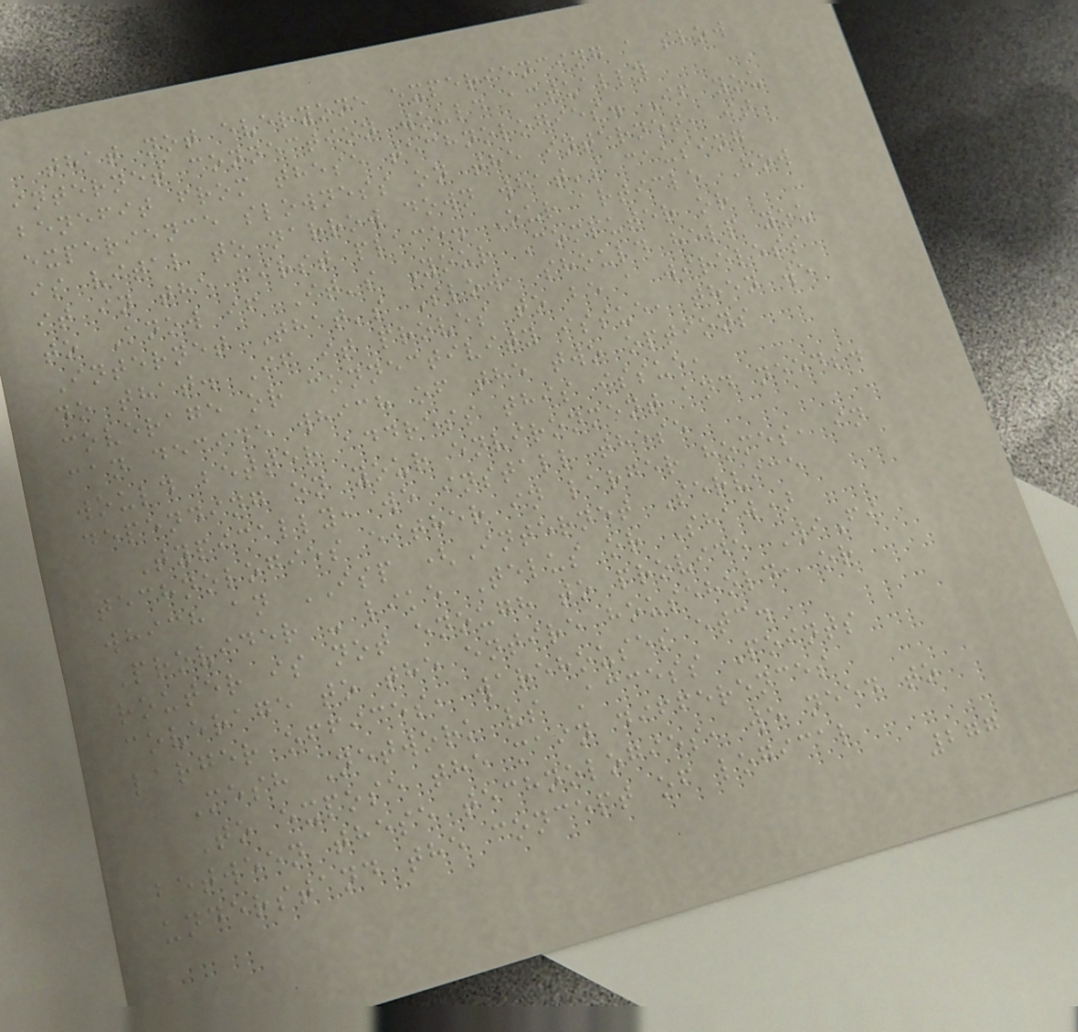that not everyone experiencing a slow
internet connection would actually
benefit from these technologies. If you
experience slowness on the internet, it
is vital to narrow down what's causing
it in the first place. Our article How
to Know if It's Your Computer or
Internet That's Slow, should help you
do that. If it proves to be a wireless
coverage or connectivity issue, then we
can decide which of the two options
would better address this issue,
depending on your environment and needs.
Typically, we install these
technologies either in larger homes, in
which an ISP (Internet Service
Provider - like Telus or Shaw)
router is not enough to provide WiFi
coverage to the entire household, or
larger offices, warehouses etc.
Mesh Network vs Access Points
To expose the main differences
between these technologies, we need to
understand the concept of logical
277
